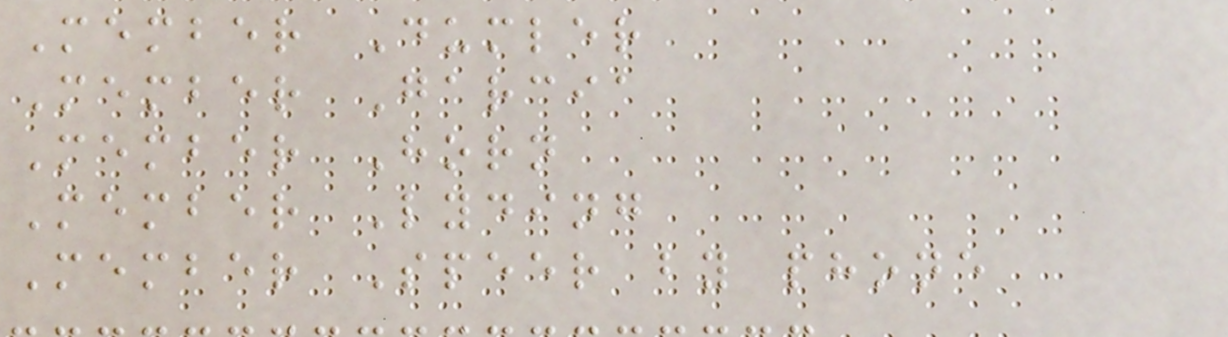Member Dumler
Member Garcia
Member Horn
Member Lyding
Member Speer by phone
